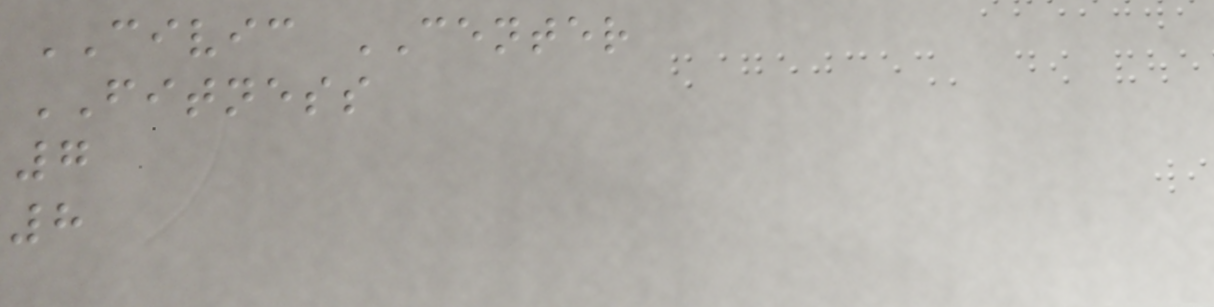CIVIC CENTER
FITNESS
7
8
